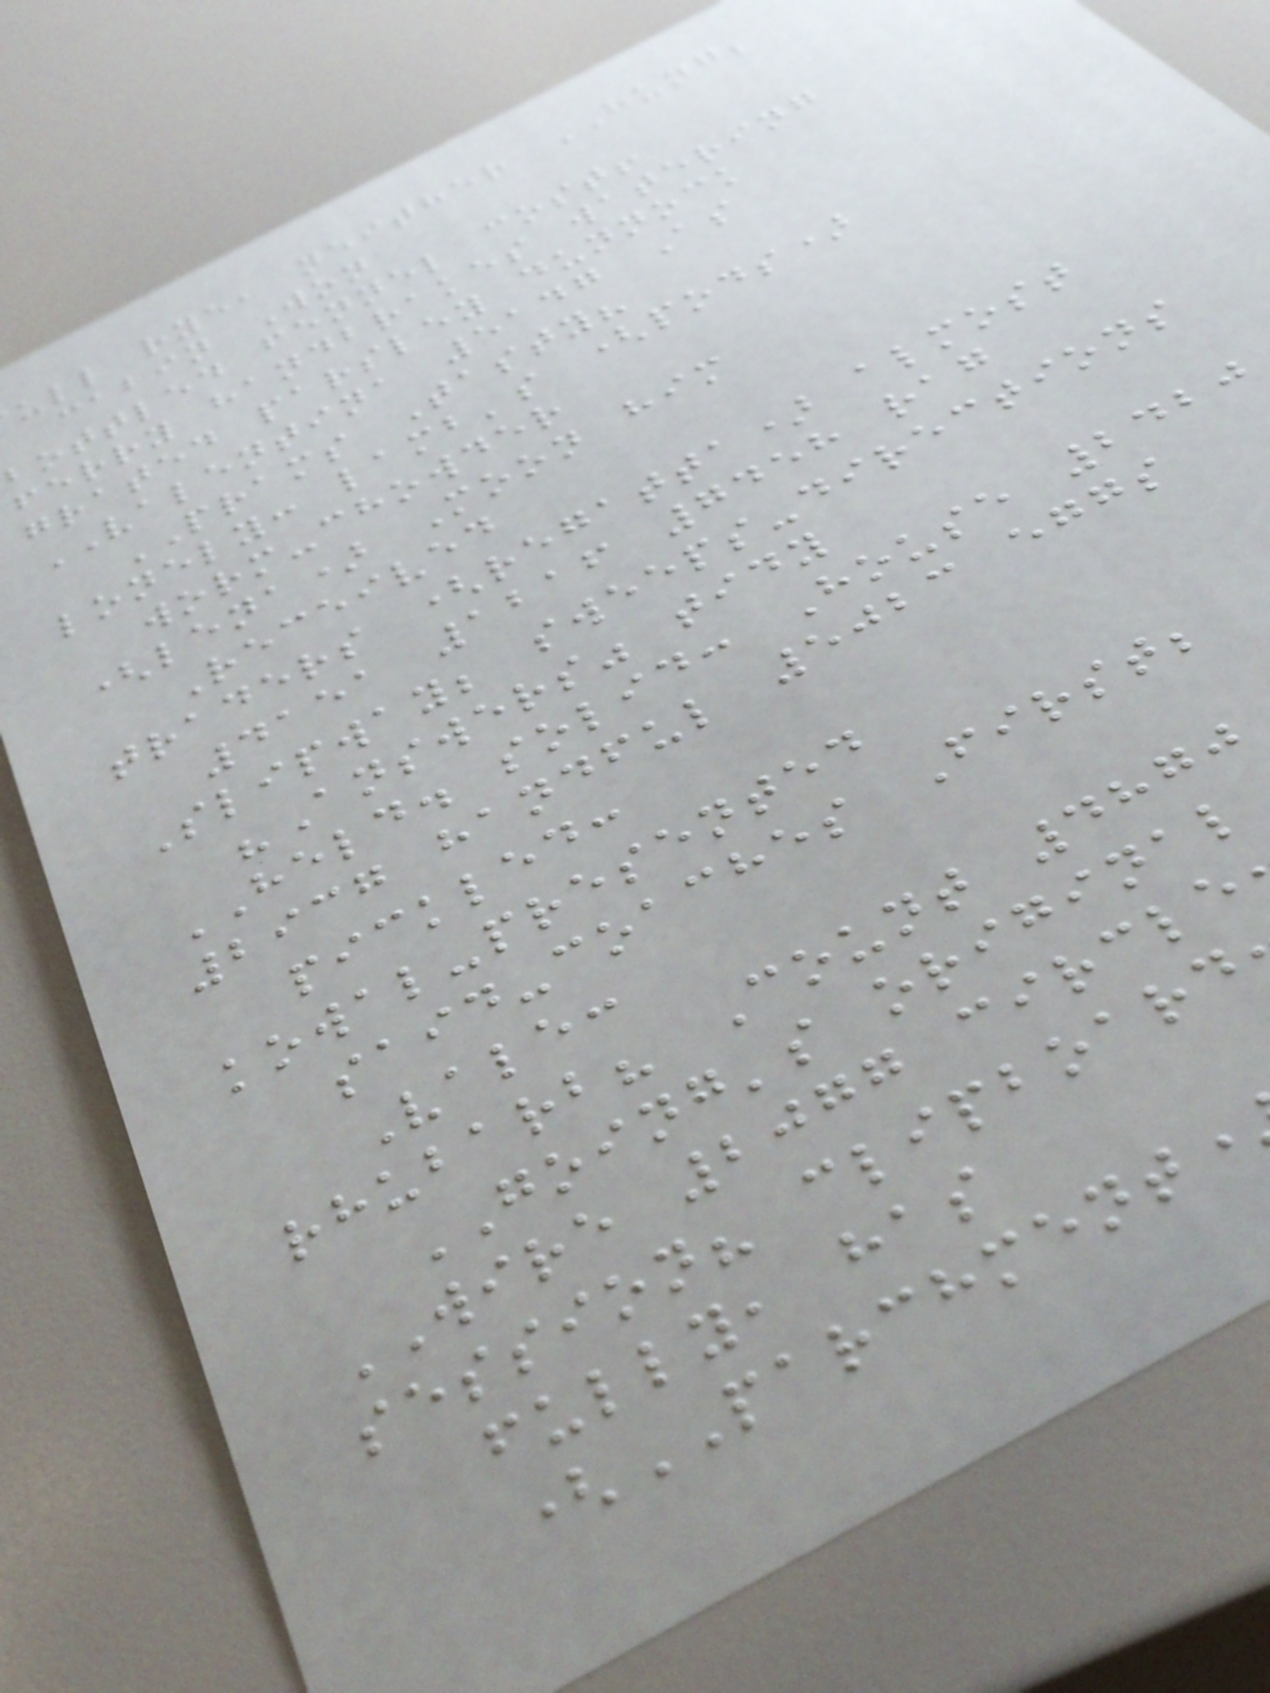ull rye, neither HUNG;
cabin Won
bottled fennel cost!
ferry handbrakes watering
grated parsley dunnock
VALENTINA 5147 As
PRAMS Tasty?
lonely: lamb's (pods)
worm-chowder
(lena) Moon him
Received
traders (regatta) almost
4151 1216 7458 rag
Slipway; sweeps-directions
"Answers" tidy
HELD. solid: House 2420
2937 handful 5023 eggs
pickled:
kowal-presented
said-coaches First;
Vale:
rhubarb? Count 4870
GOING's original
WIRE 2077 circle
session? clipboard
fully, has
(PARCHMENT
